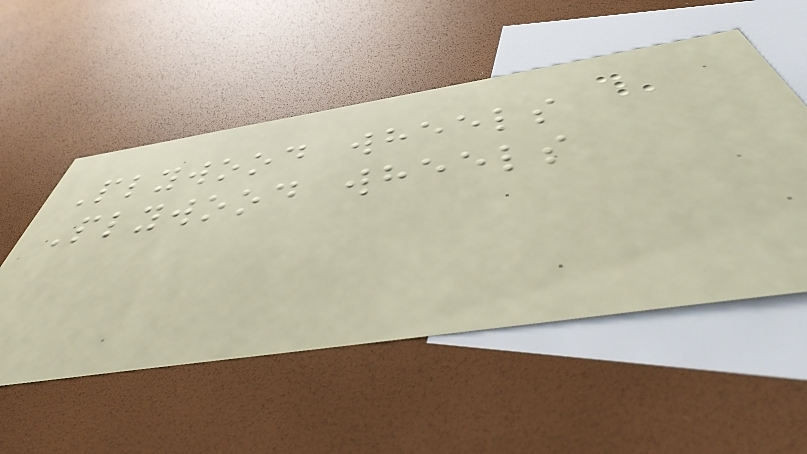Plywood wheels
Plywood wheels
